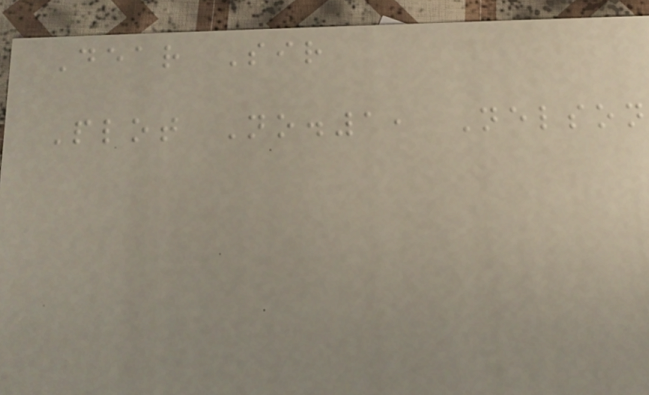Dear Sir
Plot No.1, Nelson
